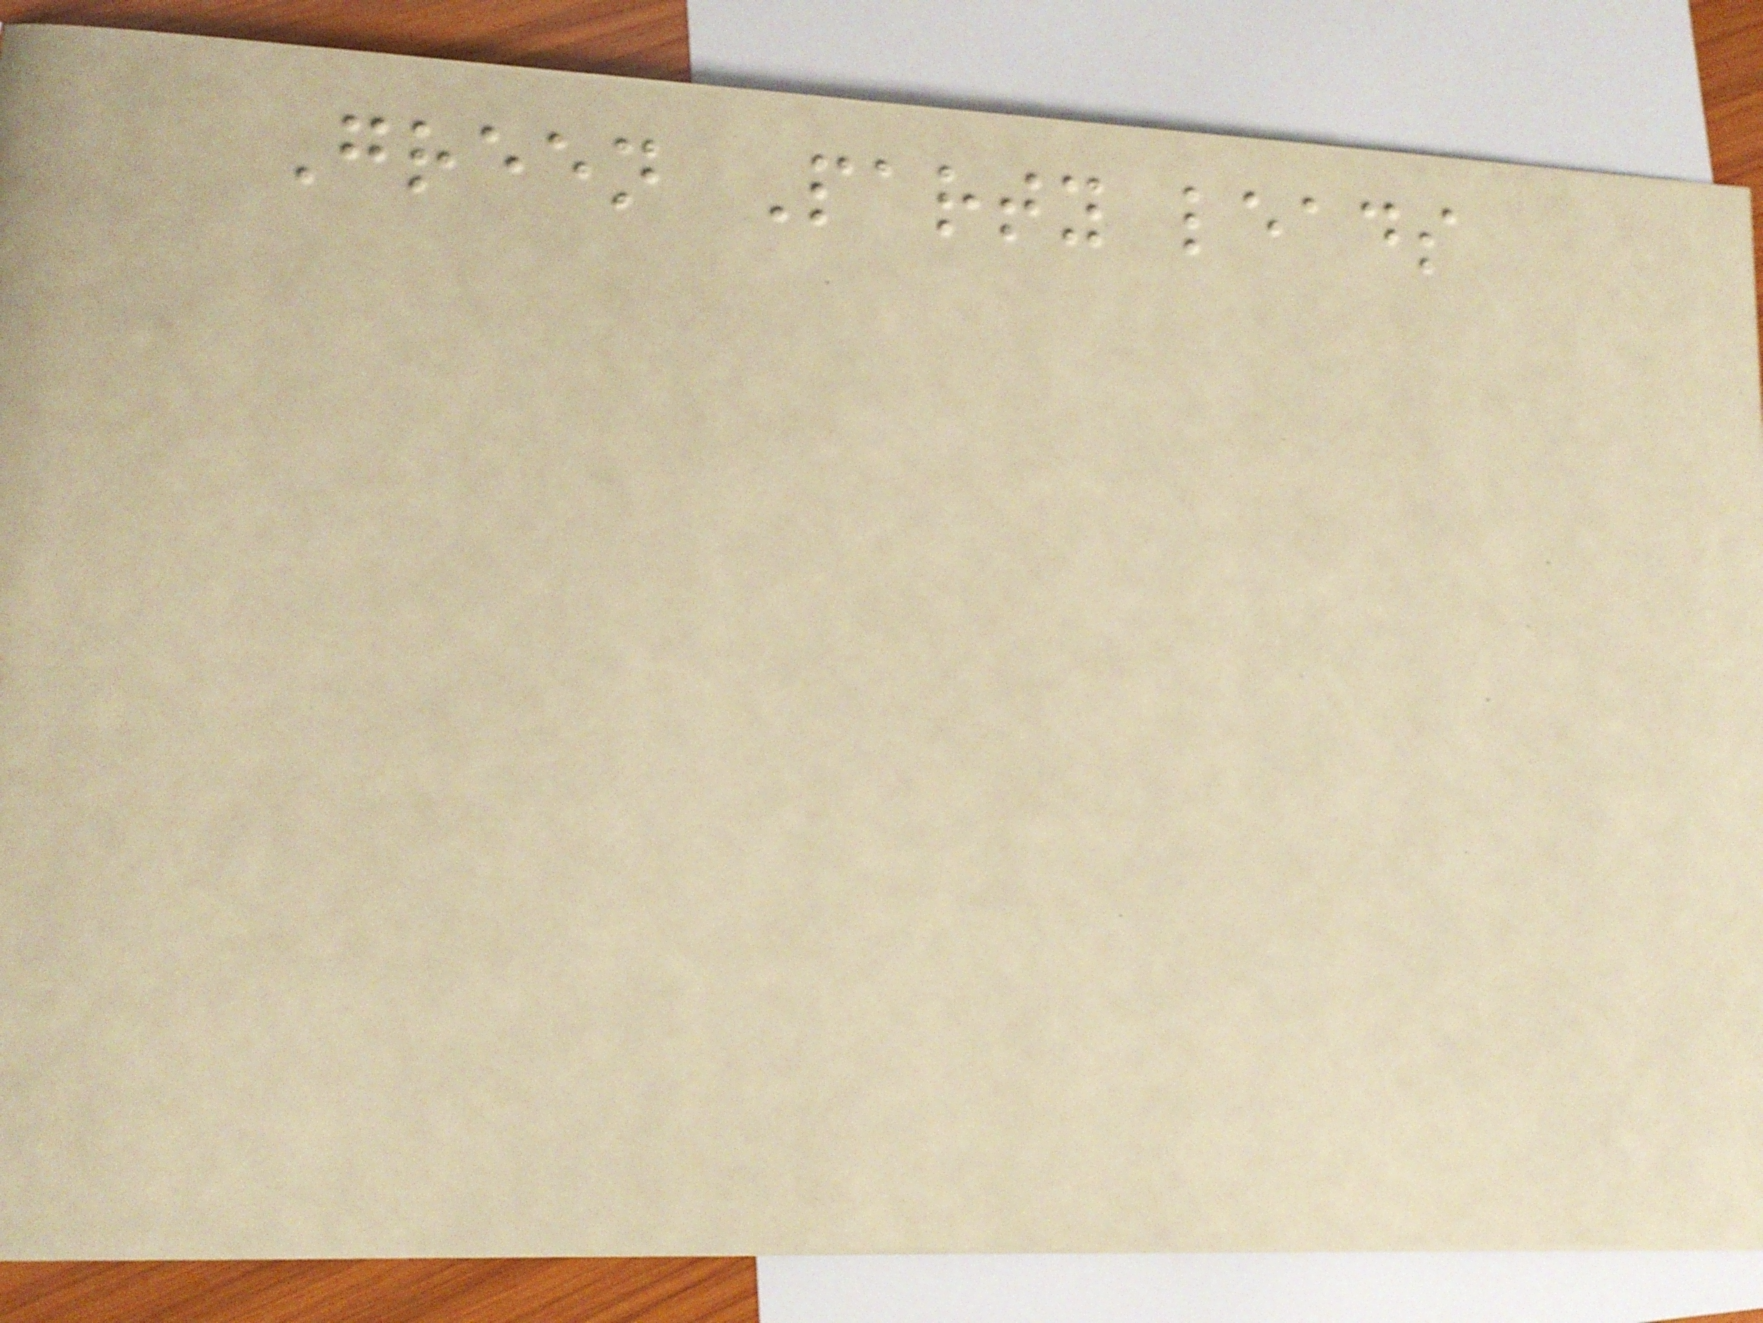Green Party leads
